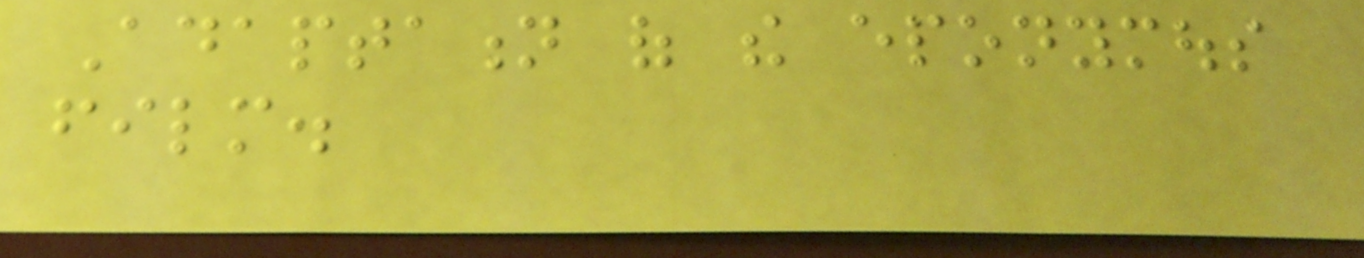Adaptation of the eponymous
film.
